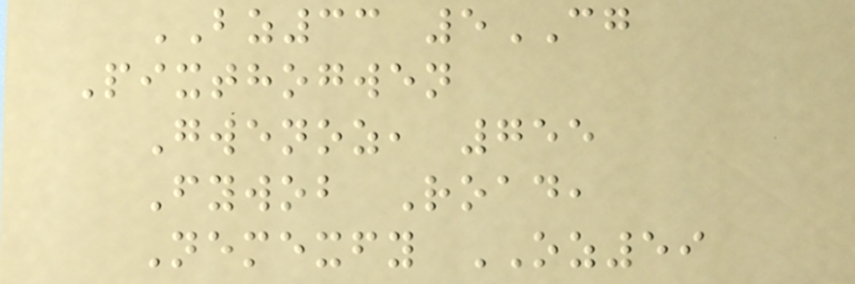BZ33 5CG
Pixthogwen
Gwenoz, 755
Fywob Road,
Nemexfy OZ59
